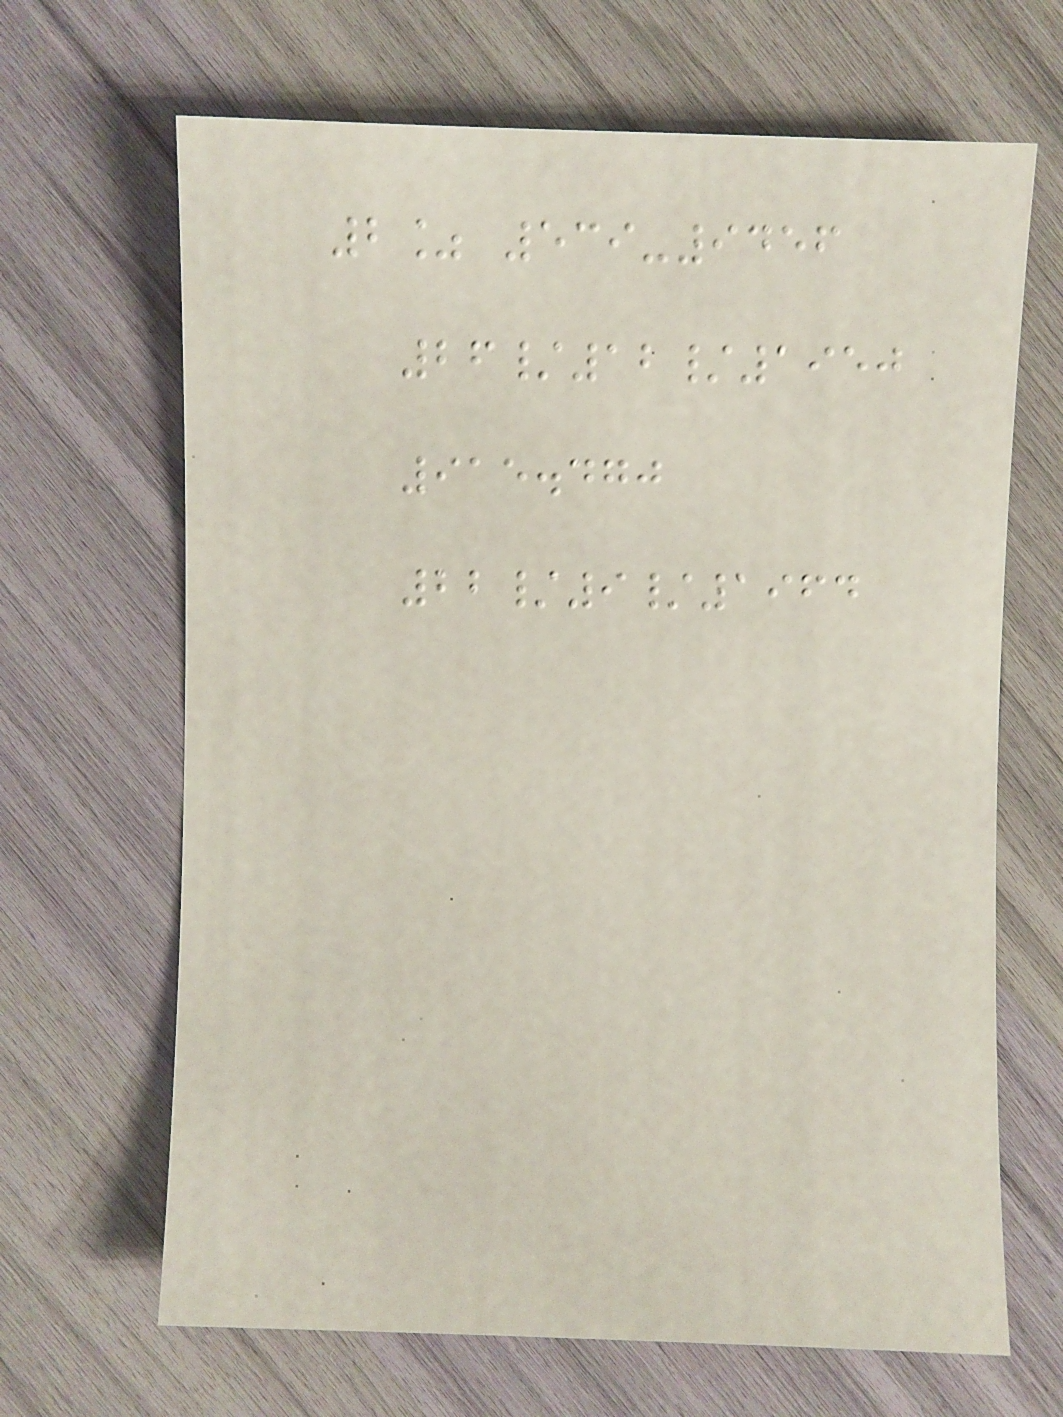2% 539-9456
26/12/1950
915.470
22/9/1964
